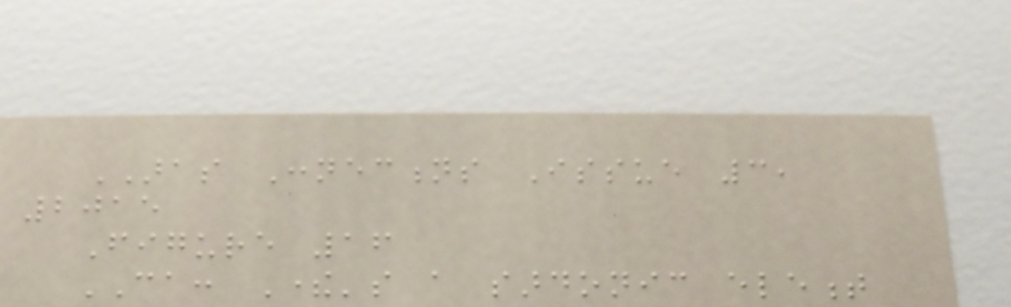ARAS Connections Issue 3,
2015
Figure 16
CA: There's a sardonic element
